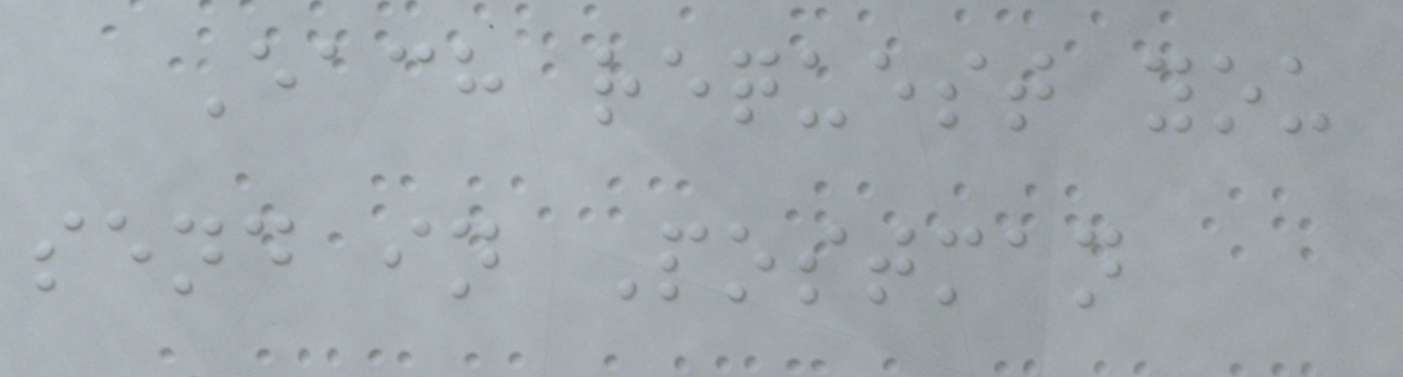Each request you
send in Postman
